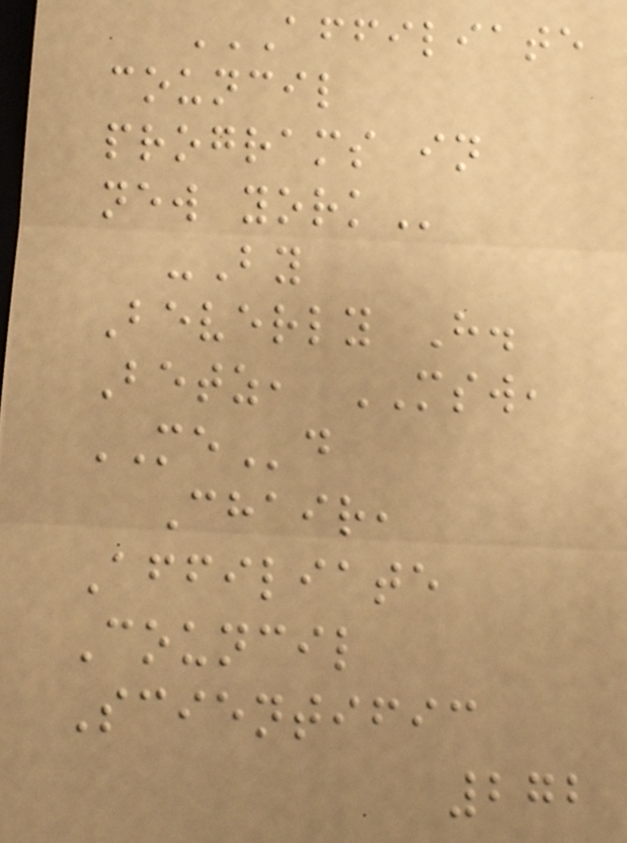AFFILIATE
COUNCIL
PROGRAMS IN
NEW YORK
-By
Beverly H.
Betz, MSW,
MEd
Chair,
Affiliate
Council
Scientific
272
